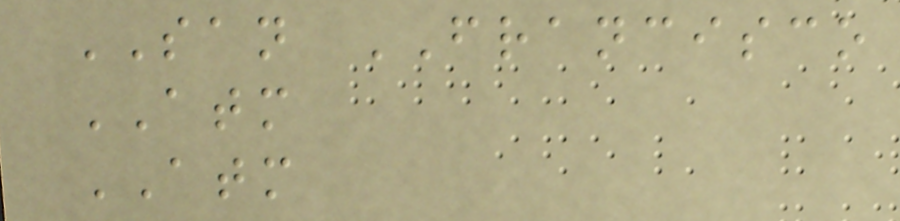SAN FRANCISCO
ATM
ATM
